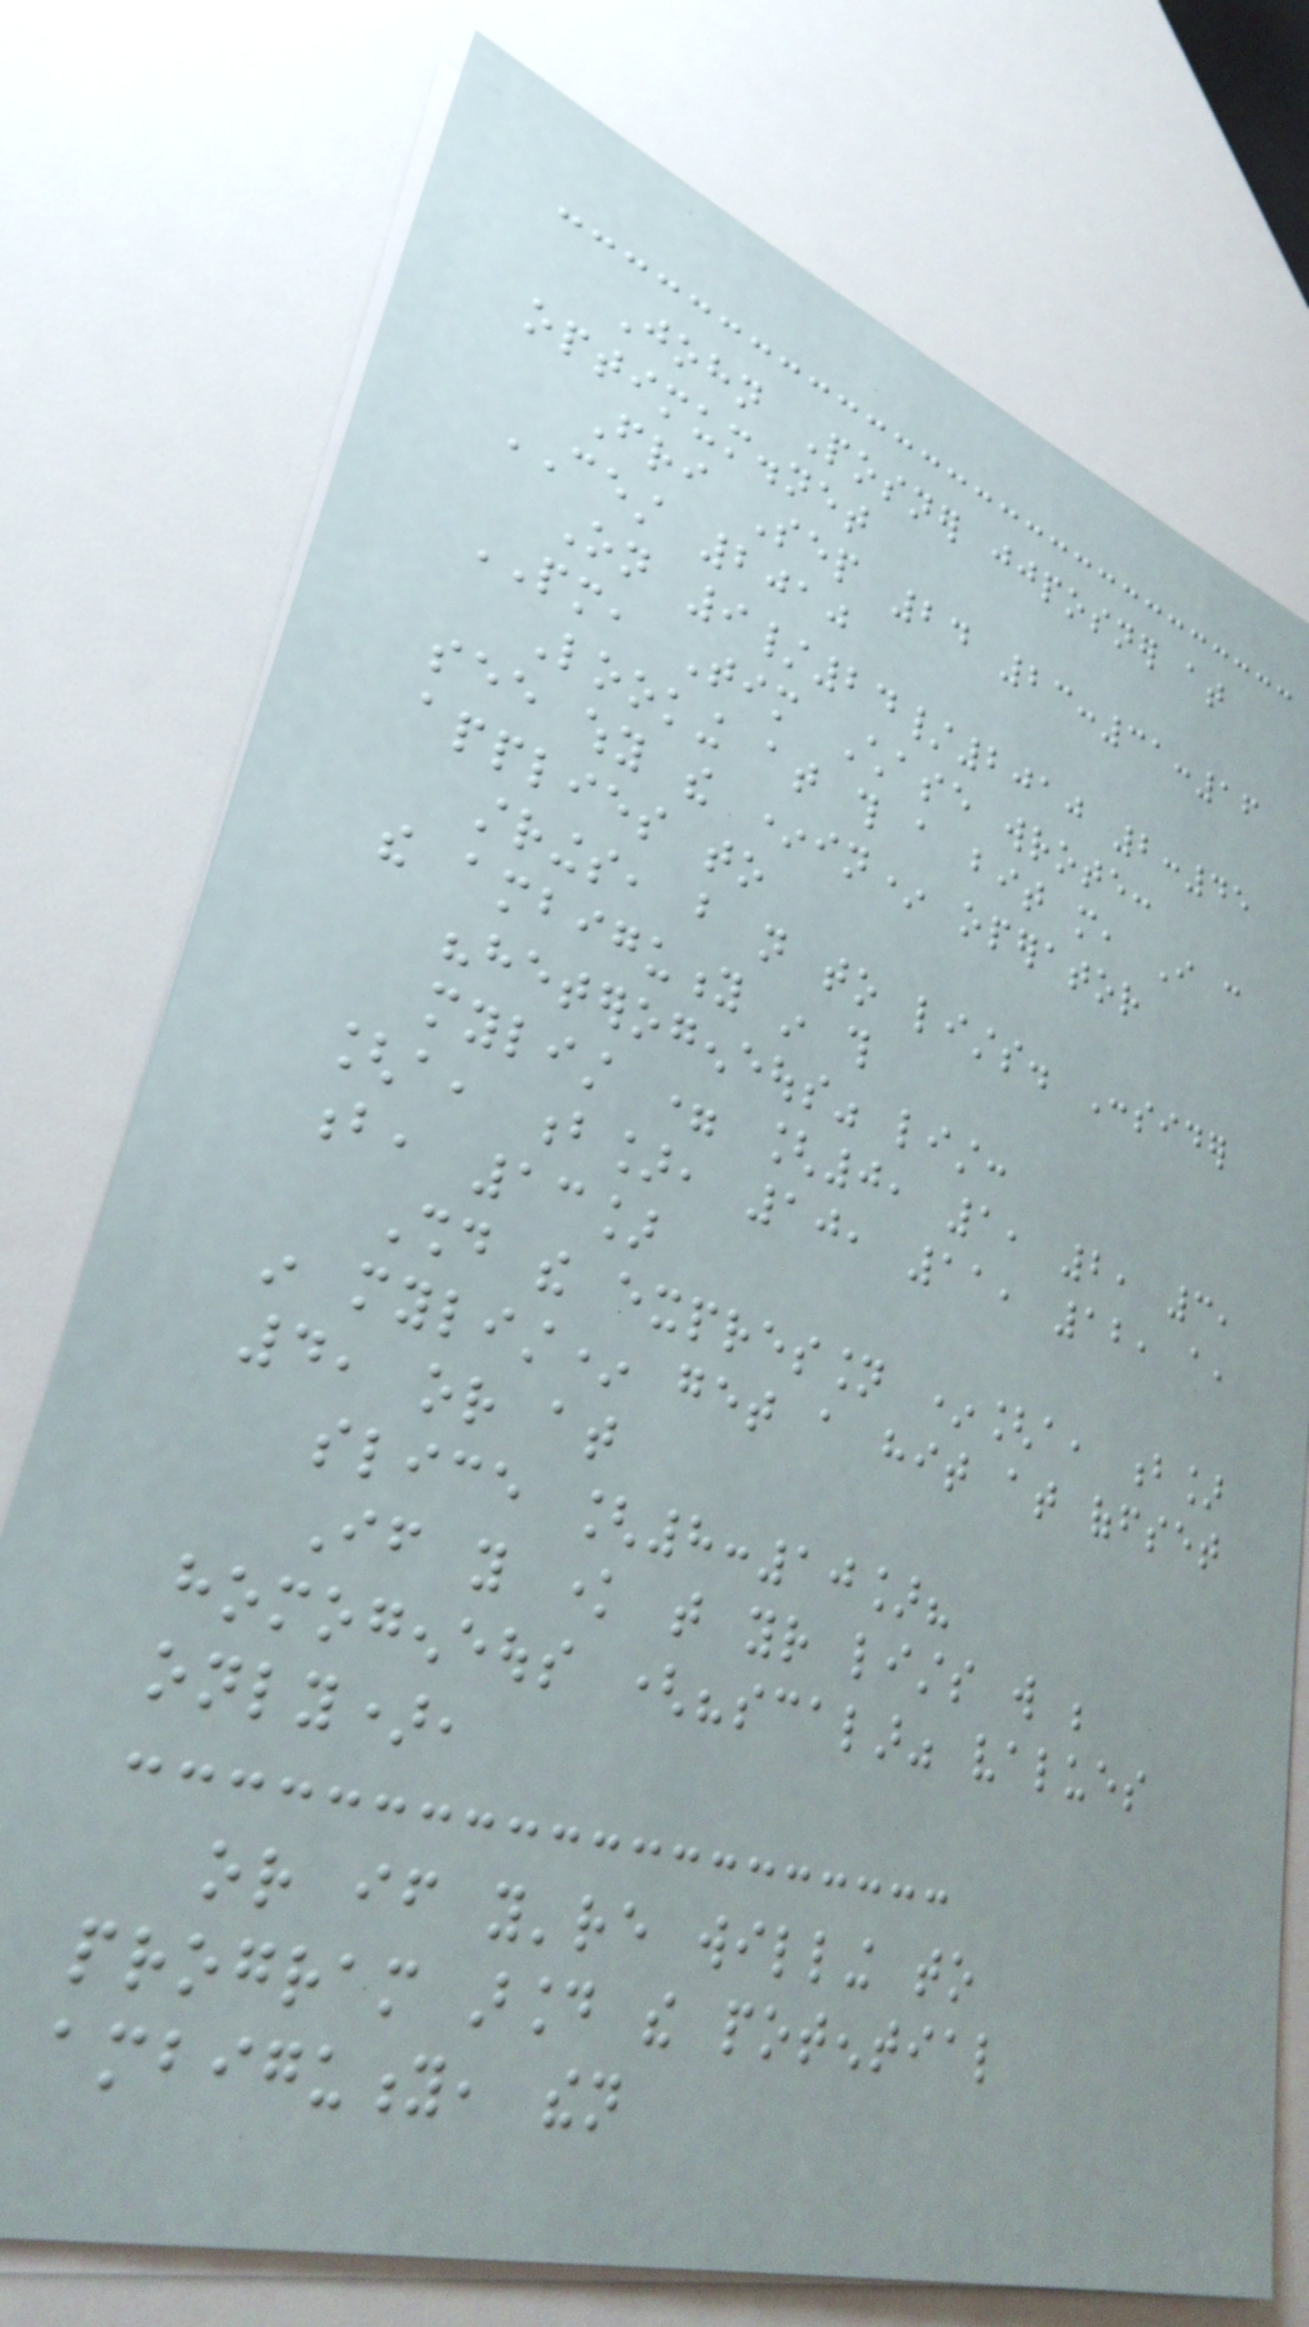John Posner jjposner at
optimum.net
Fri Sep 24 23:31:16
CEST 2010
On 9/24/2010 2:45
PM, Tim Chase wrote:
Looking at this a bit more, I can
see why the *in* operator
applies to
strings, but not to lists. Consider
the ambiguity in this
"heterogeneous" list:
mylist = [0, 1, 2, 3,
[a, b], 10, 11, 12, a,
b, 13]
Should the expression *[a, b]
in mylist* get a hit at offset
4, or at
slice [8:10]?
If you know that your lists will be
homogeneous ("scalar" values
only),
or if you're willing to
program around the potential
ambiguity, then
